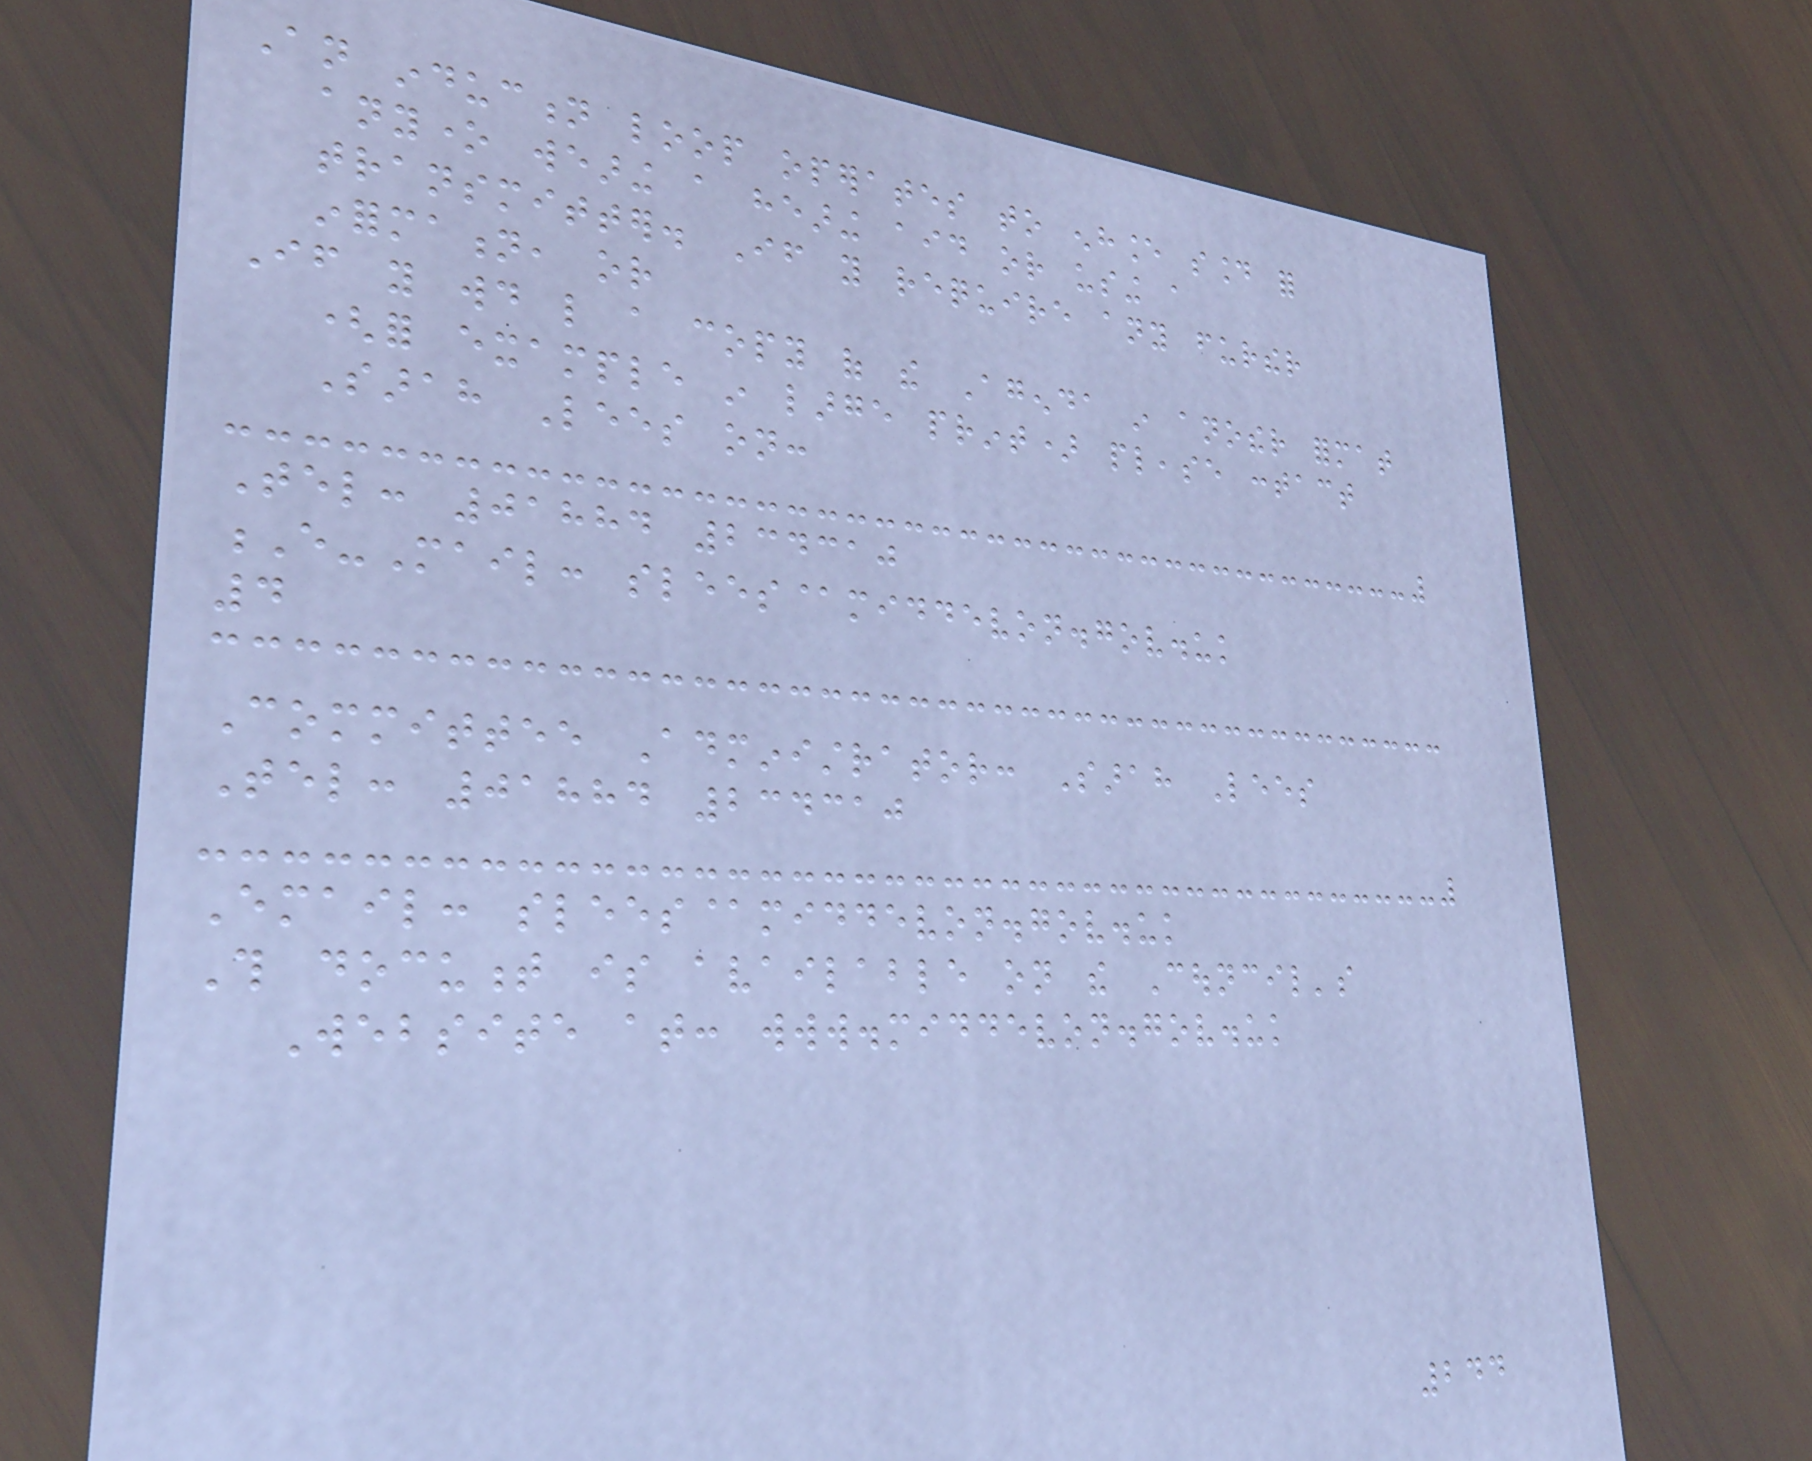An induction loop operates to enhance sound for
anyone wearing a hearing aid or using a
transmitter. If you require any further
information, or
If you would like a copy of the Agenda in another format
(for example in large print) please contact
Sarah Lees on:
Tel: 01884 234310
E-Mail: slees@middevon.gov.uk
4
Committee Administrator: Sarah Lees
Tel: 01884 234310
Email: slees@middevon.gov.uk
This document is available on the Council's
Website at: www.middevon.gov.uk
244
